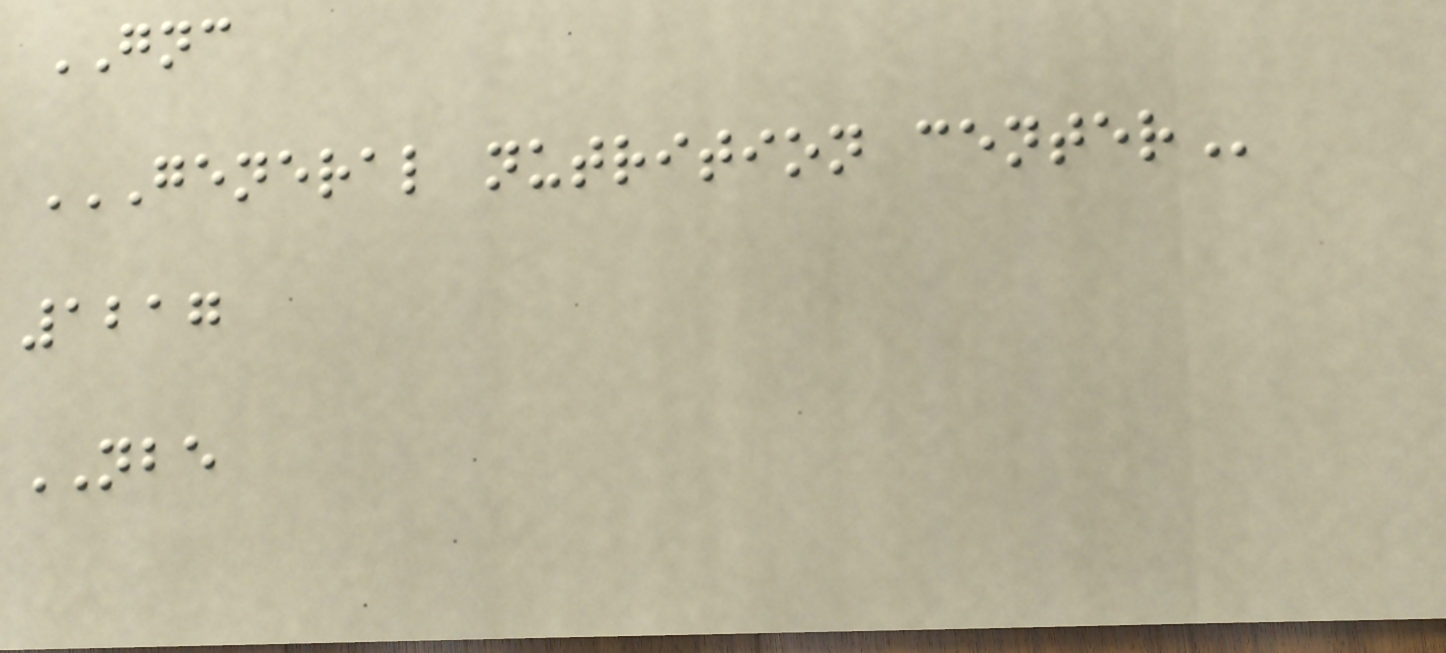GNC
GENERAL NUTRITION CENTER
1217
NBE
